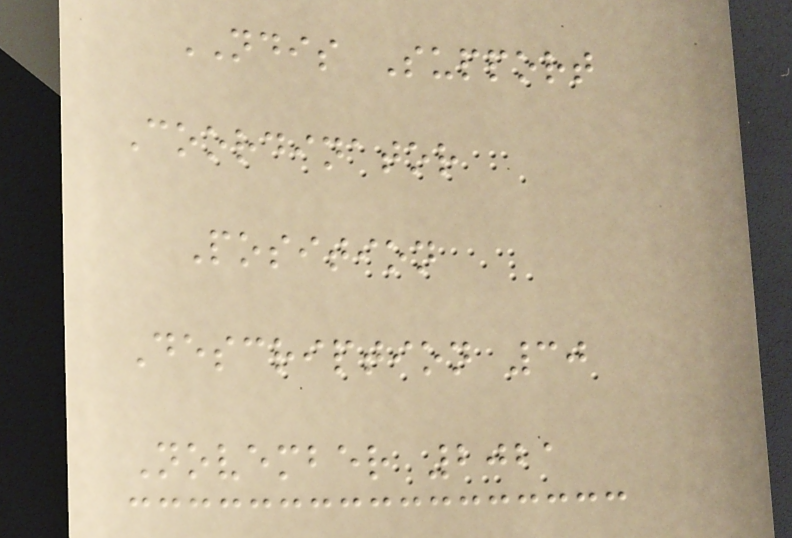NDIS Support
Coordinator
Position
Description 30
November 2021
